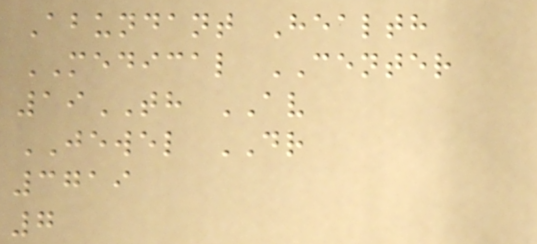Abundant Health
MEDICAL CENTER
19TH AV
JEWEL DR
3719
7
